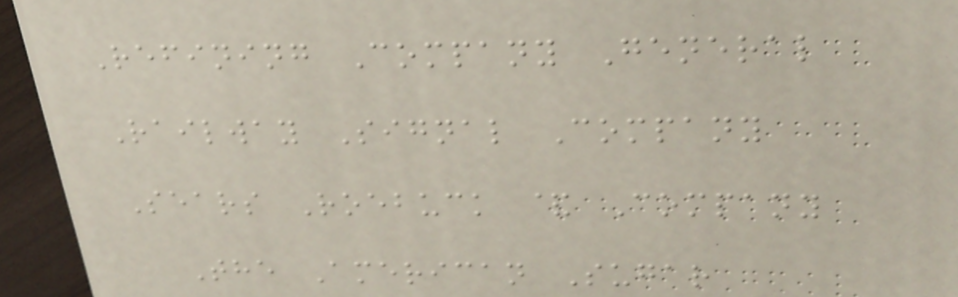Refining Company General
Railway Signal Company
Sears Roebuck & Company
The American Sugar
